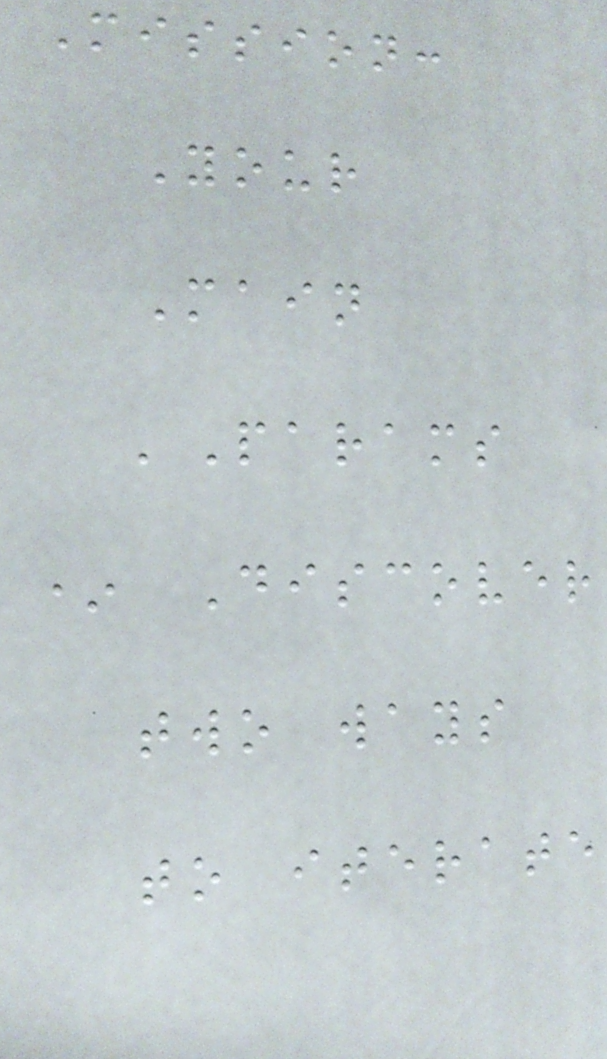Mission:
Your
Main
'Params
* Discover
two ways
to iterate
